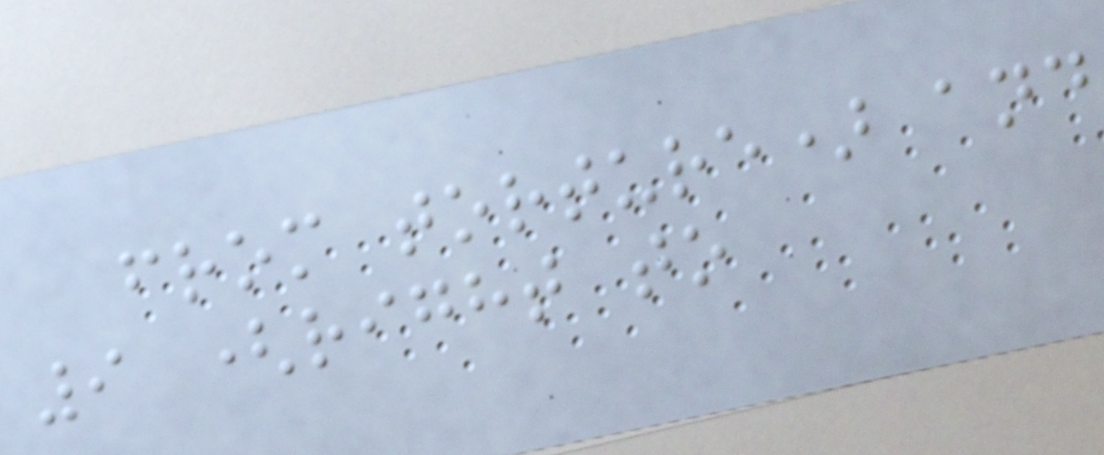from torture) and
9 (right to
